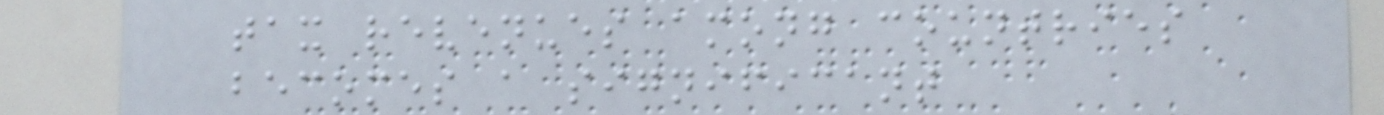tax revenues among countries
becomes a significant
